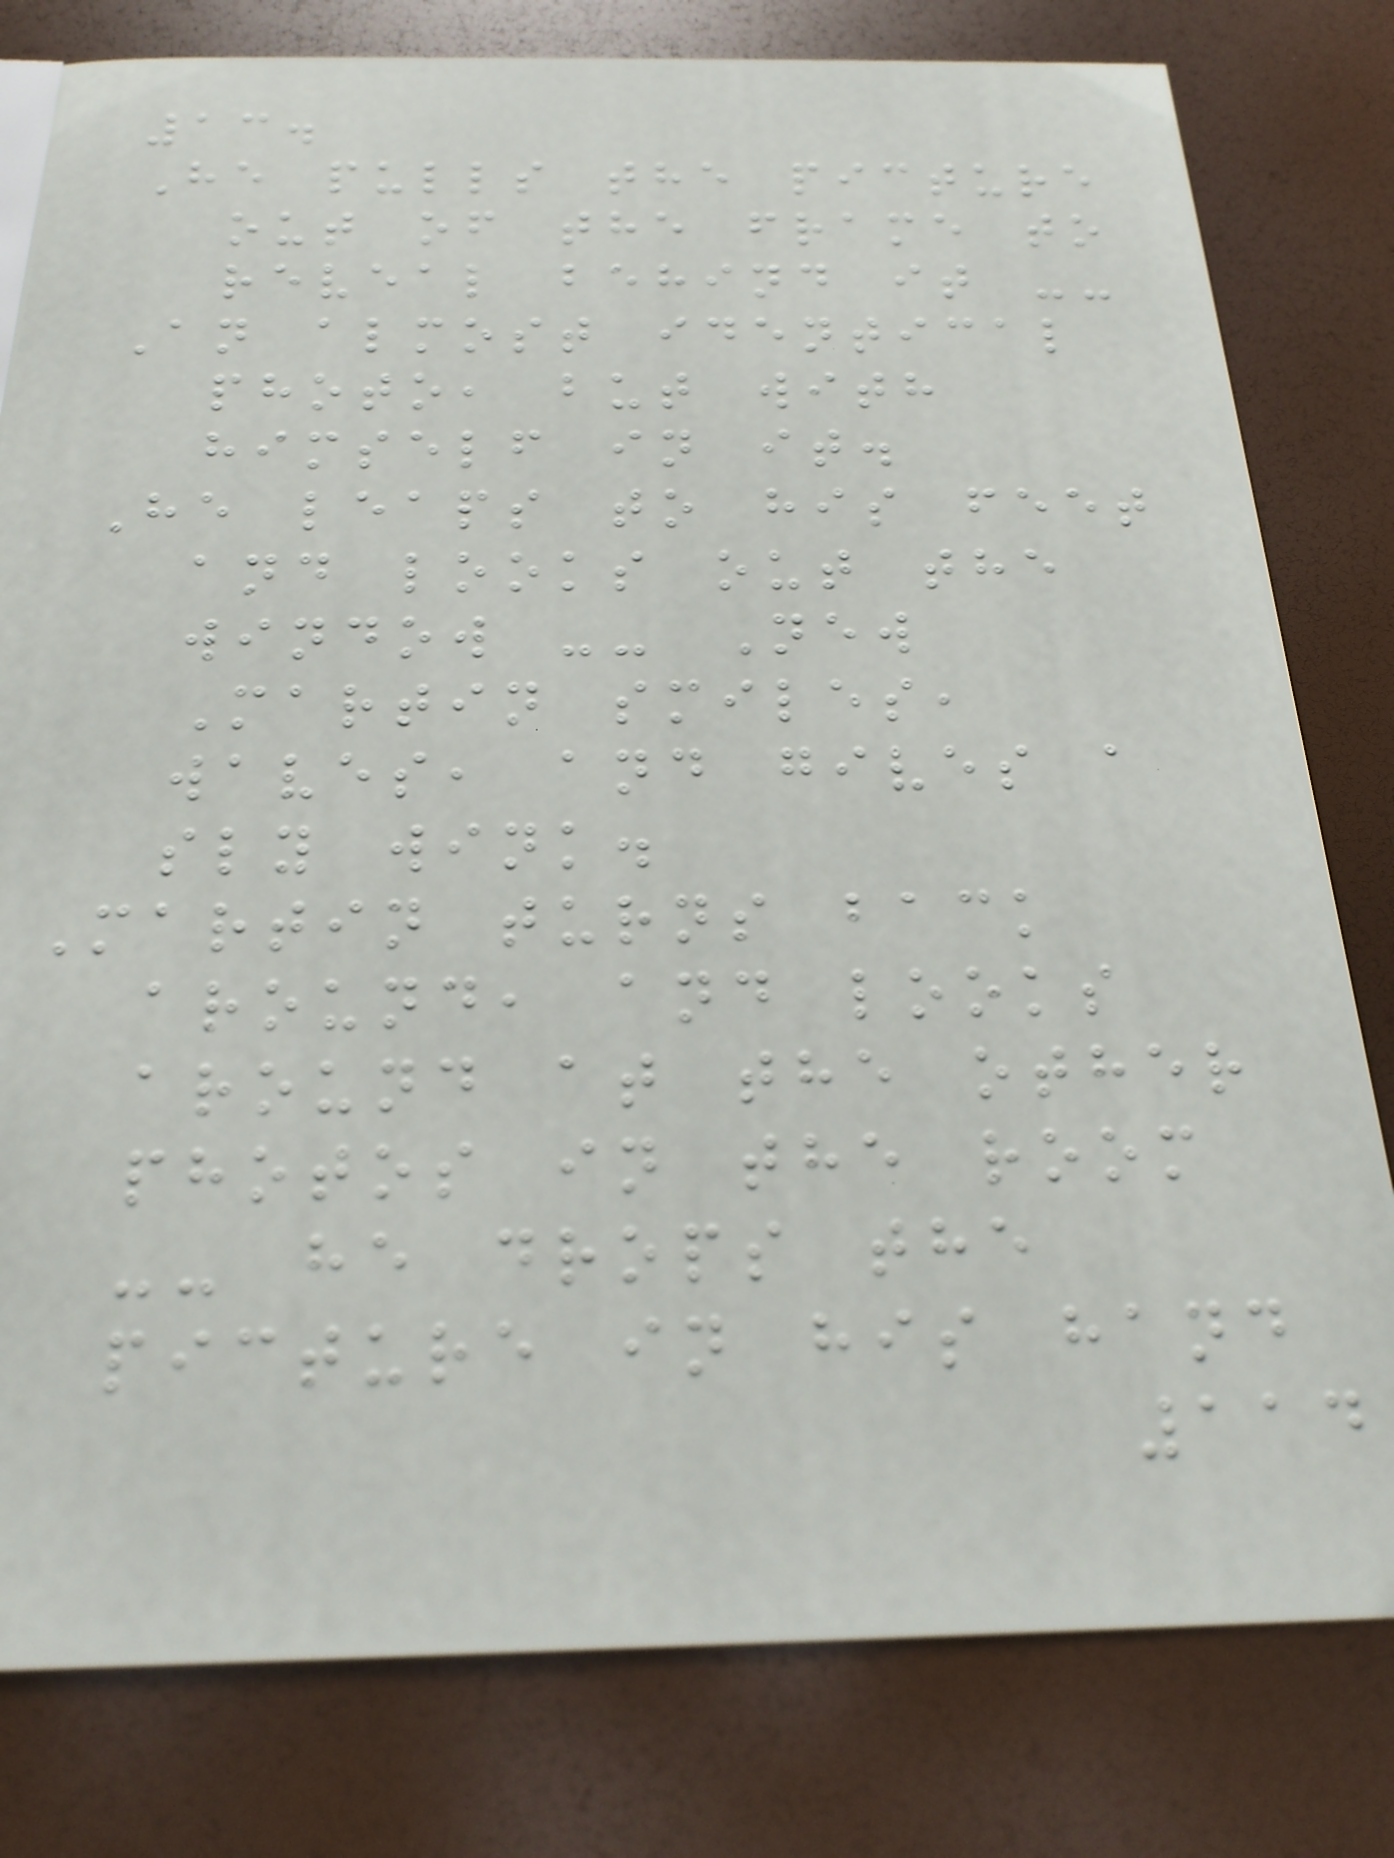13.
He pulls the picture
out of the frame to
reveal behind it --
An almost identical
photo, but with
himself in it.
He leaps to his feet
and looks out the
window -- New
Martin smiles,
waves, and gives a
sly wink.
Martin turns back
around, and looks
around at the other
photos in the room
-- he drops the
picture in his hand
114
